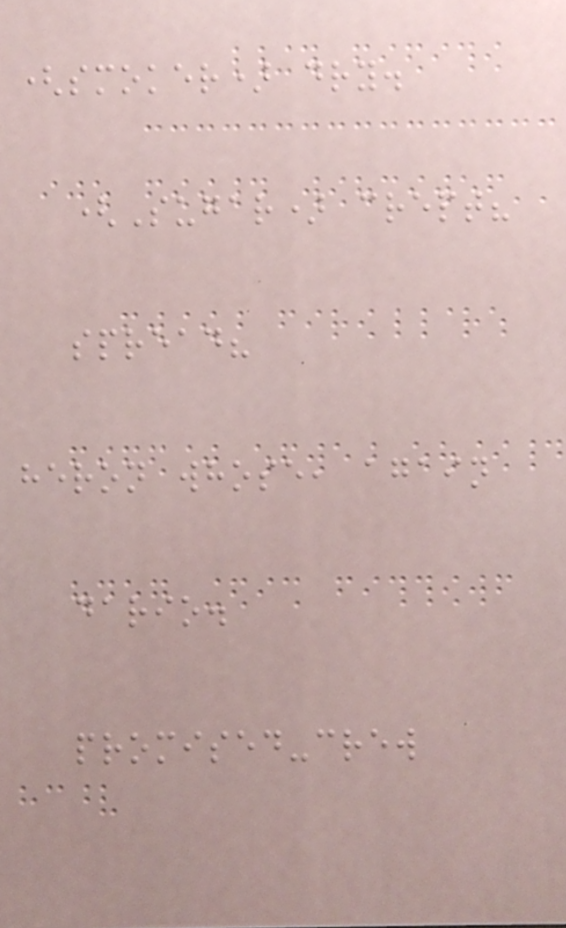(smoker) dry.
(Sugar) crept?
spread?
heron whose, again
dario.
promised-crew
